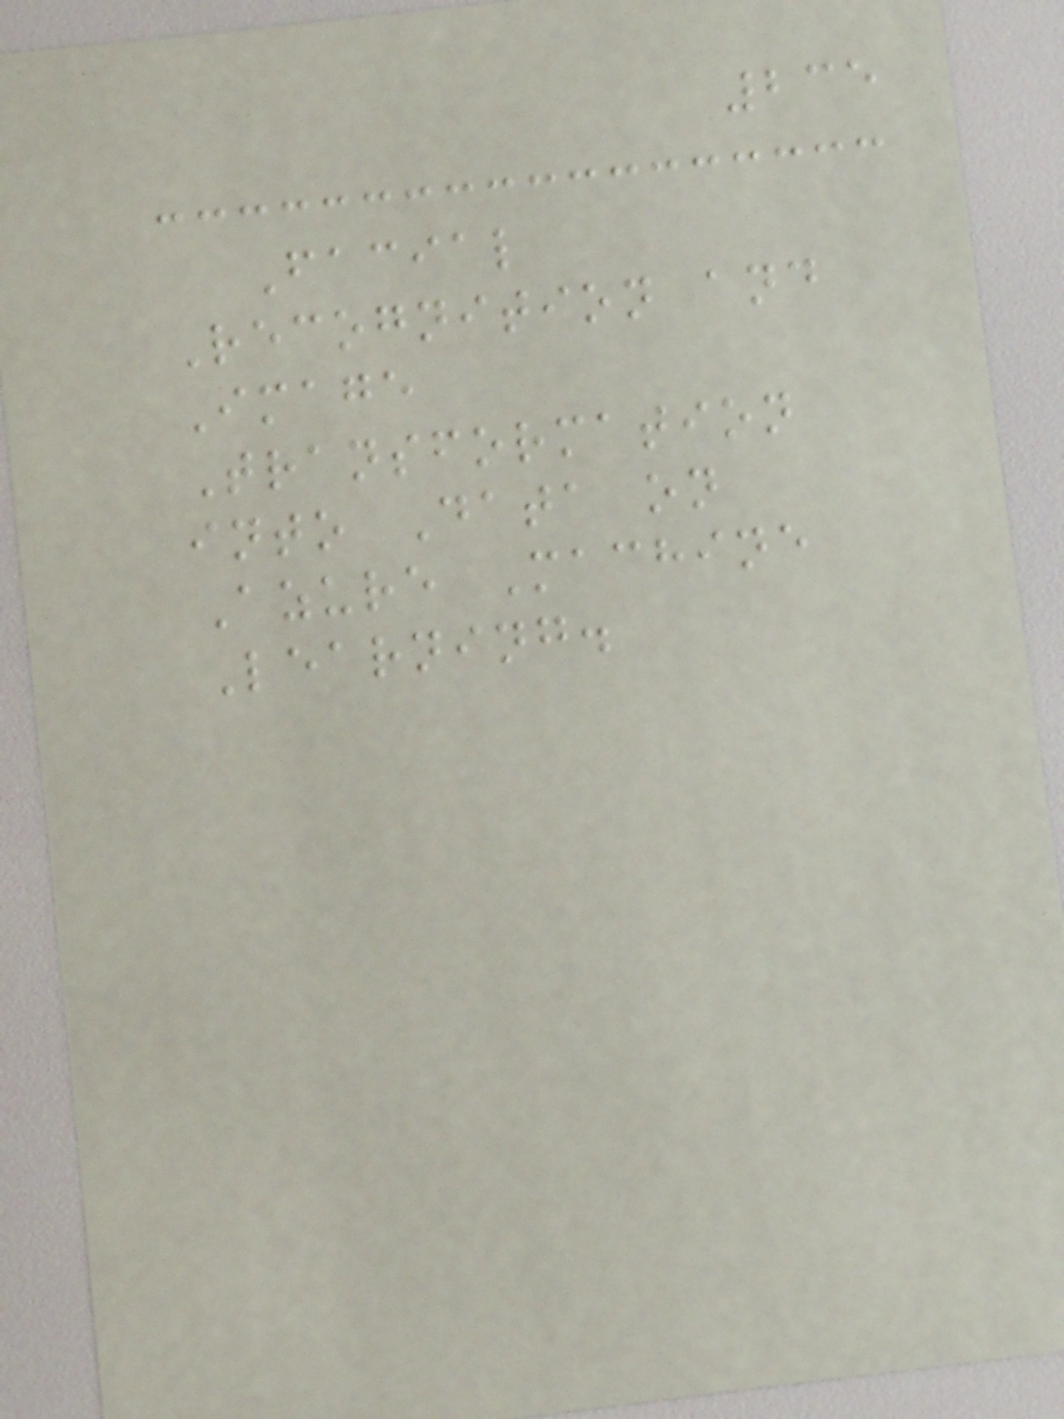235
Facial
Recognition and
Image
Transformation
into Data on
Azure Machine
Learning.
